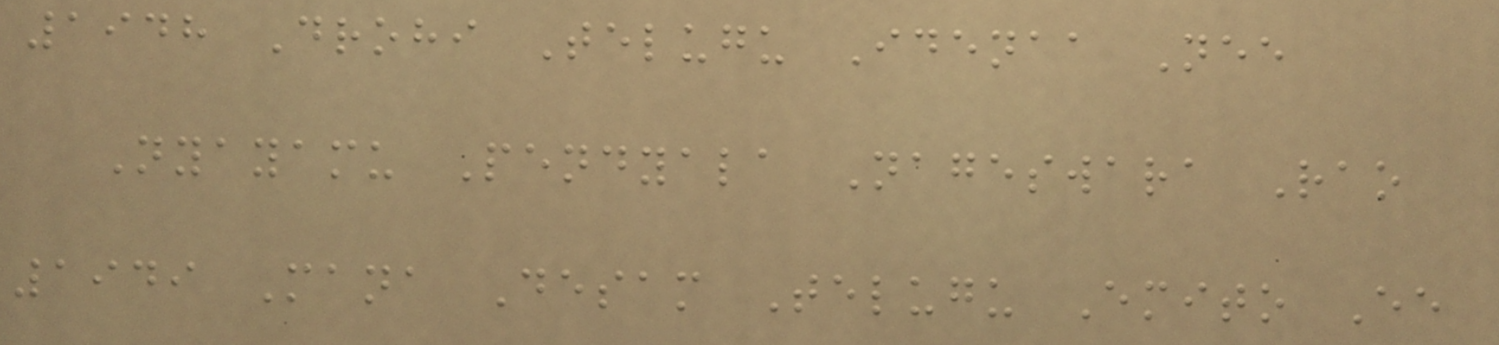1948 Drohi Telugu Idenaa Nee
Nyayamu Pendyala Nageswara Rao
1949 Mana Desam Telugu Emito Ee
